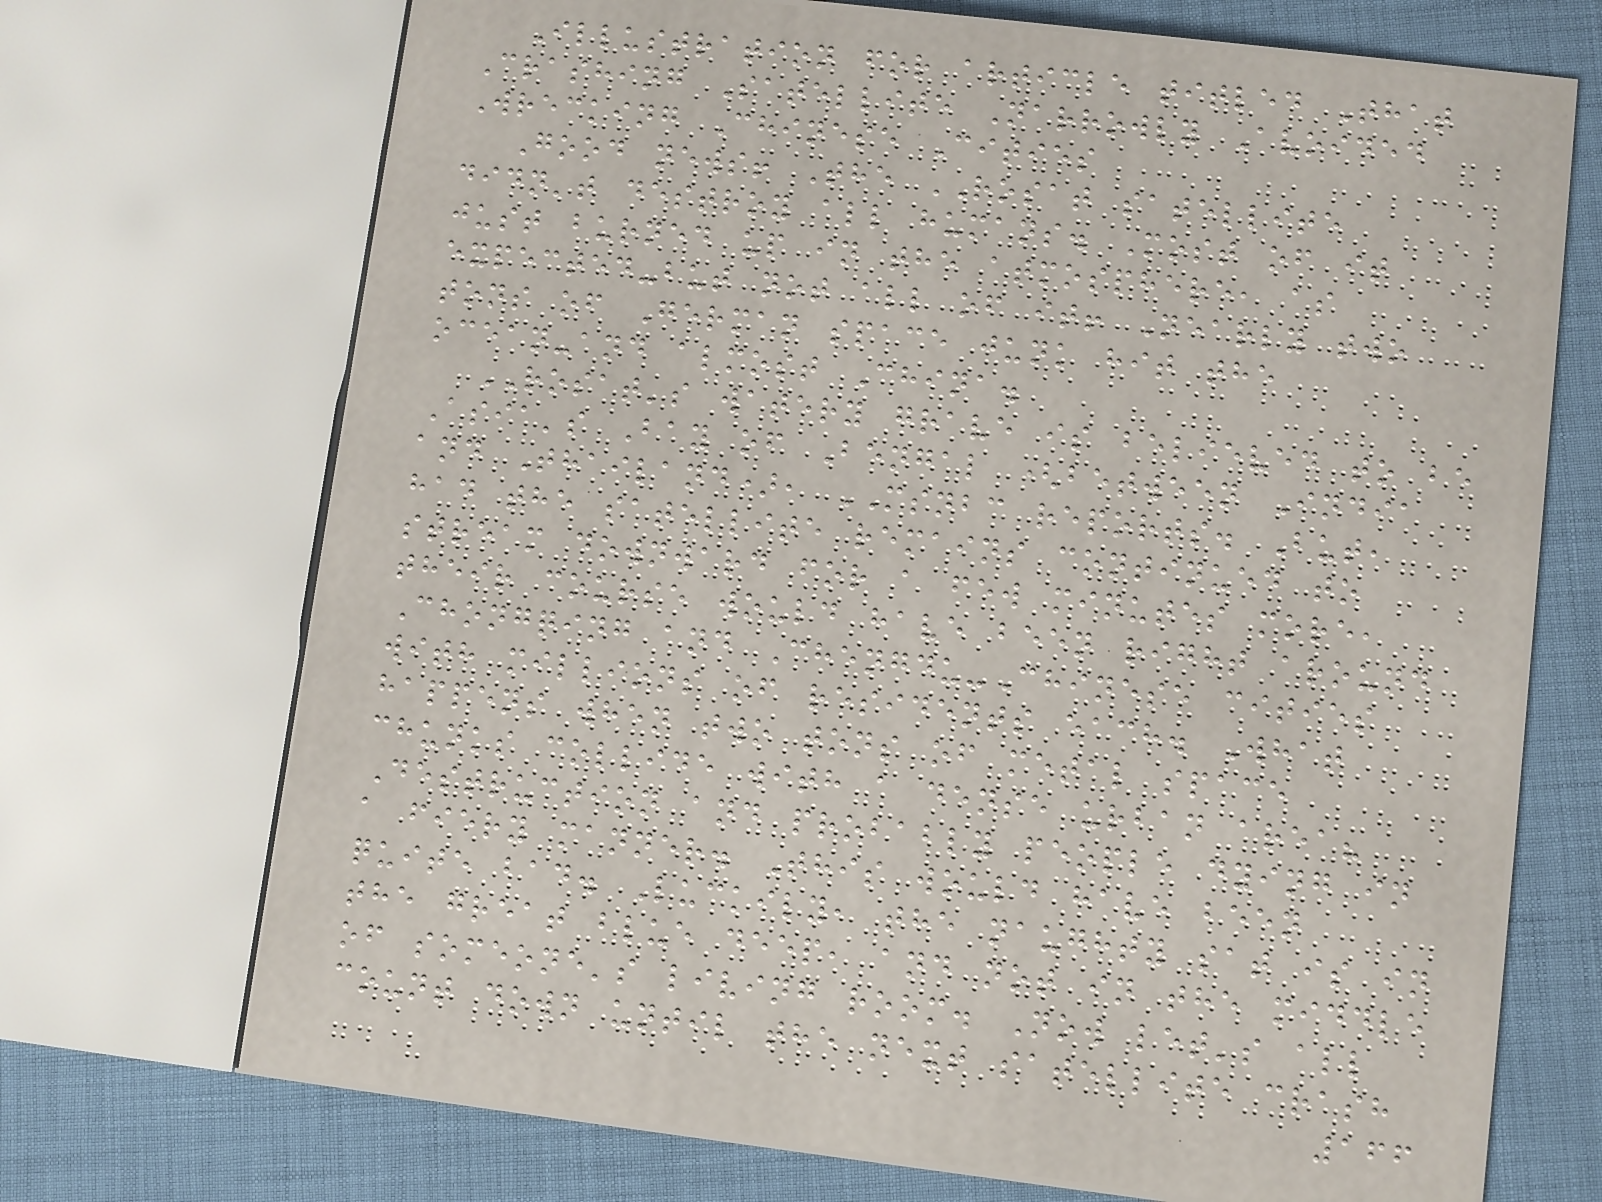Illustration for article titled That
Crashing Satellite Narrowly Avoided
Wrecking Chinese Cities
Good news! The ROSAT satellite
didn't destroy all humans. Most of it
just burned up in the atmosphere, as
expected-but not all of it! Nearly two
tons of German space junk hit the
ocean-and almost China.
ROSAT's watery grave is believed to be
Asia's Bay of Bengal (between India
and Thailand), MSNBC reports. But,
had the satellite remains continued to
stream downward for a few minutes more,
their course would have been right around
Chongqing and Chengdu-Chinese cities
with millions of residents each. What
happens when two tons of metal space
chunks collide with a dense urban area?
Destruction and probably people dying in
a fiery manner. This would have been
quite bad. Luckily, the naughty sat is in
the great blue deep, and not in the middle
of someone's living room. Now let's all
count down until the next satellite crash
166
